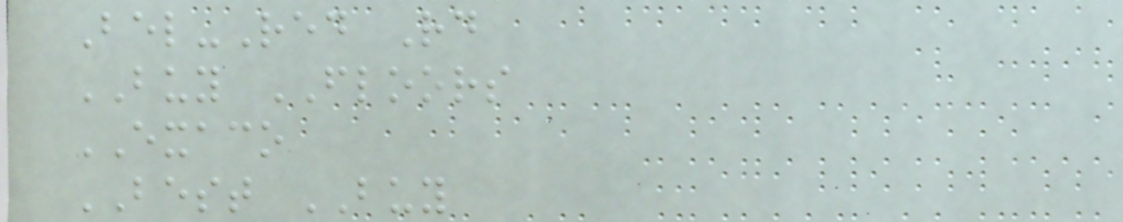Bel-Red Rd
BUY FLOORS
EXACO
BEST BUY
